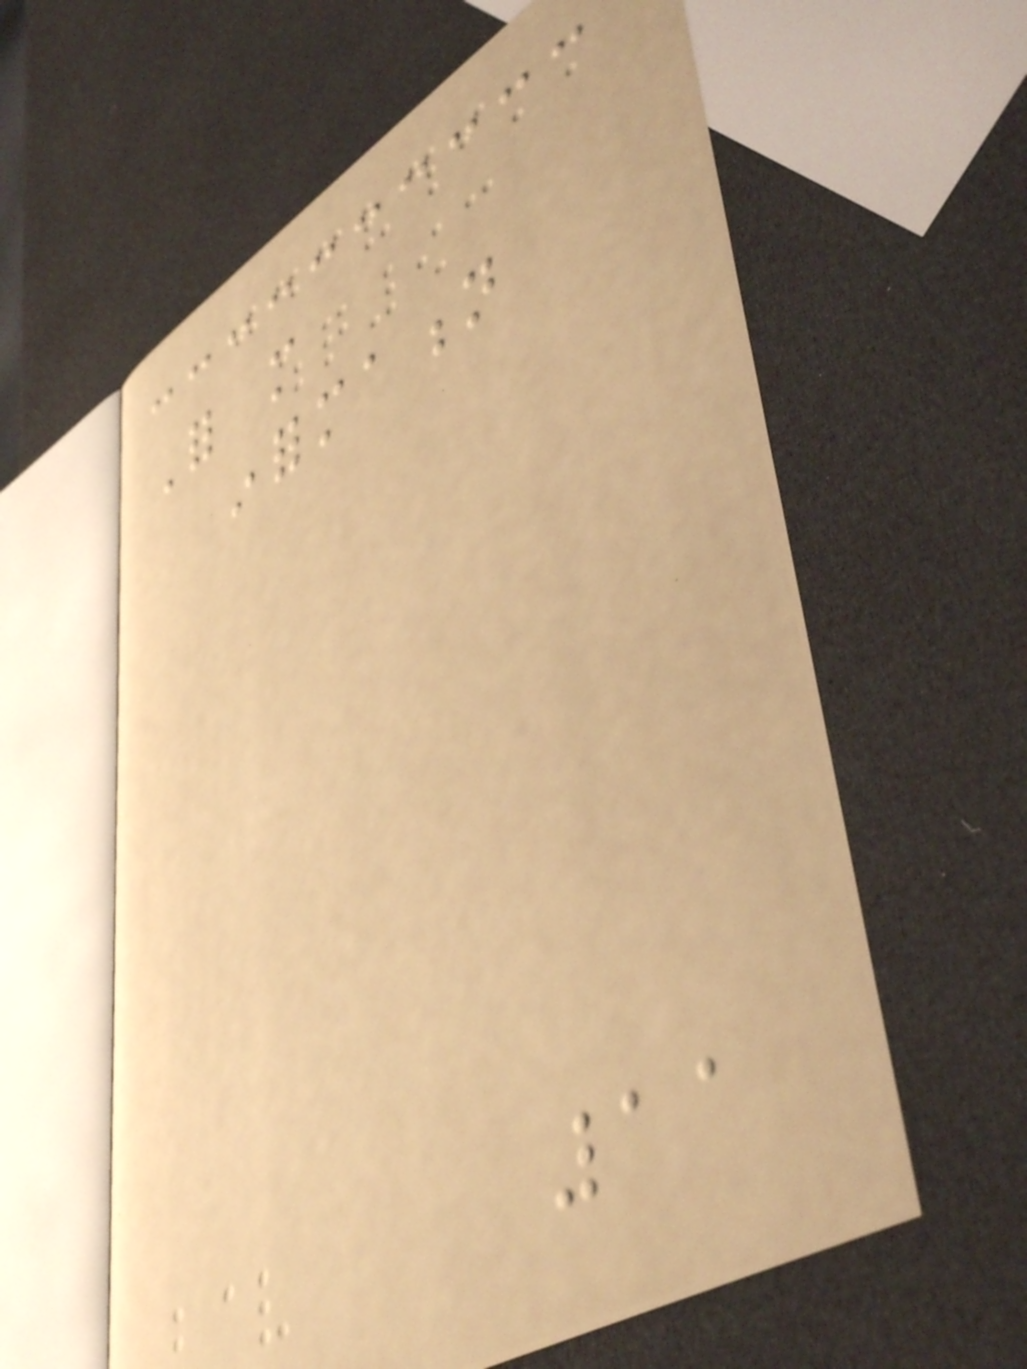For more
information
11
